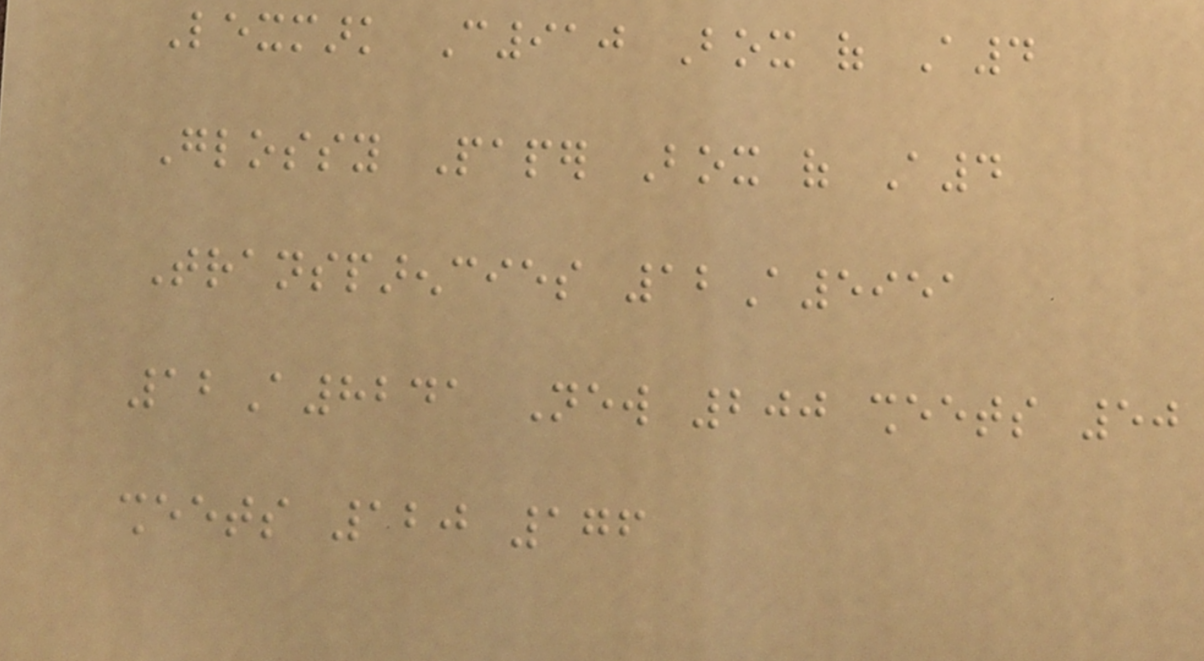Lexmark C910 Box of A4
Glossy Paper Box of A4
Transparencies 12A5951
12A8241 New 200 sheets 50
sheets 120 176
